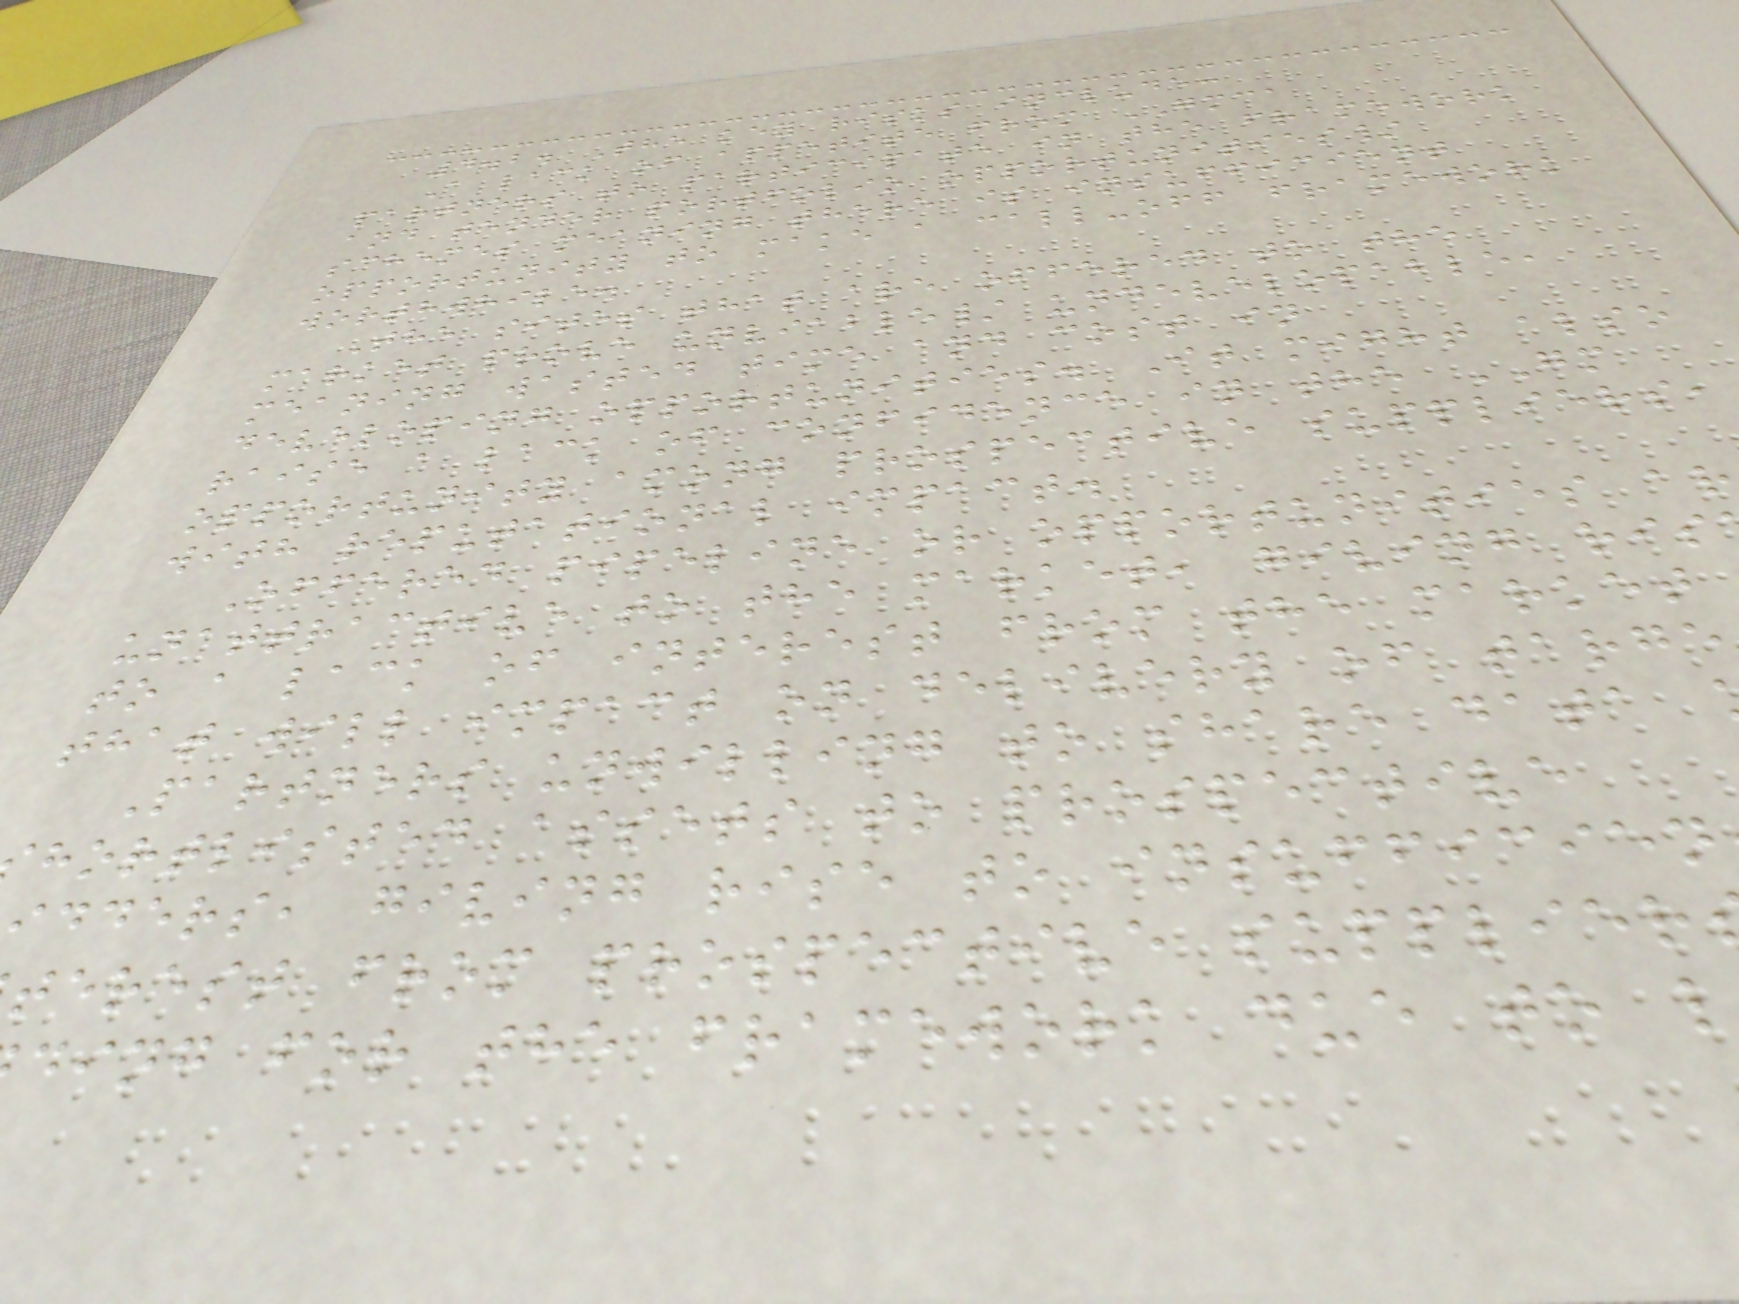4.2. The key risks include:
A lack of appetite from GMCA
partners to participate in the framework
and tender portfolio opportunities/
schemes meaning there is insufficient
opportunity to make a call-off framework
worthwhile.
The sites that are offered to the
market prove unviable/ undevelopable,
meaning wasted time and cost in
developing opportunities. It might also
raise a lack of confidence in the GM
opportunity among prospective suppliers,
with reputational impact.
Offered pipeline or opportunities ar
unattractive to the market, giving ris
to a lack of interest from the market
that will impact on delivery of targe
Partners unwilling to share data
hortlisted assets to prospective
dders, giving rise to insufficien
terest from prospective supplier
ding for the framework due to l
